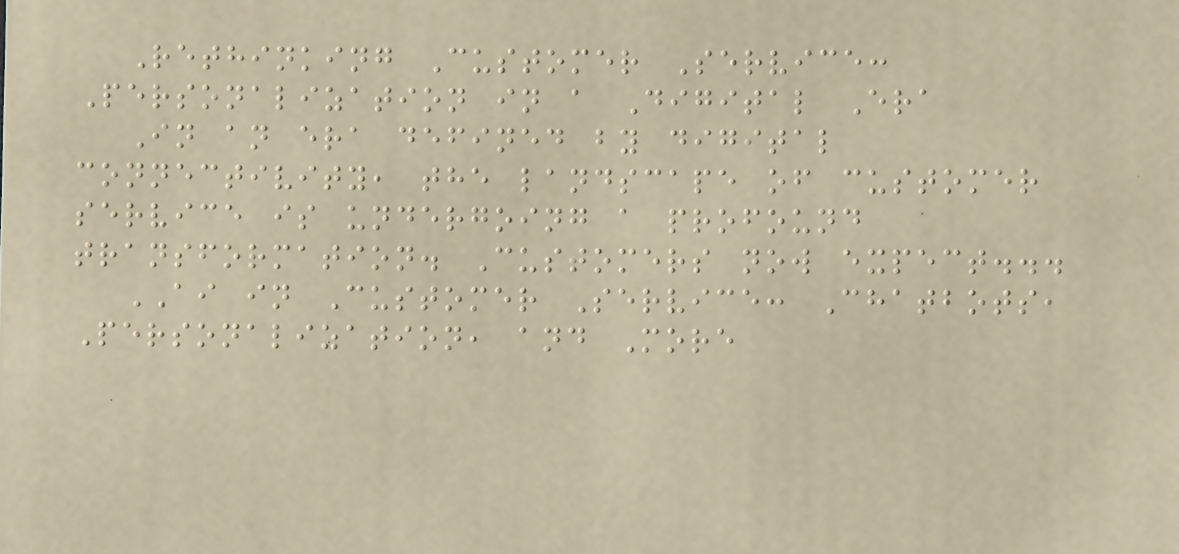Rethinking Customer Service:
Personalization in a Digital Era
In an era defined by digital
connectivity, the landscape of customer
service is undergoing a profound
transformation. Customers now expect...
AI in Customer Service: Chatbots,
Personalization, and More
